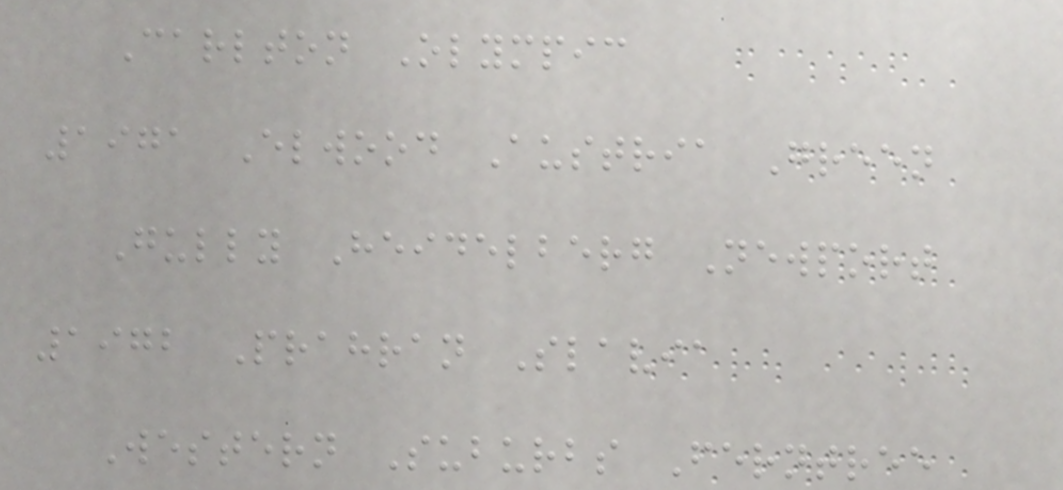Carlton Olympic
1971 Elwood Austria Green
Gully Heidelberg Newport
1972 Prahran Slavia
Western Suburbs Ferntree
